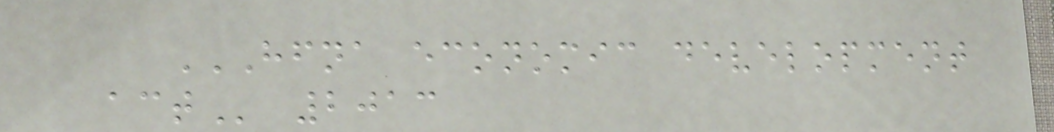HFNA ECONOMIC DEVELOPMENT
ACT 2013
